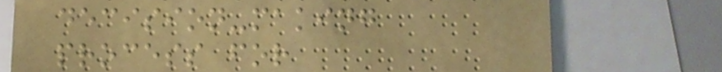decision-making
process for
